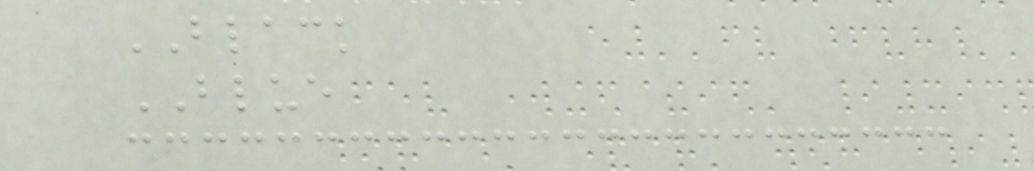BLACK
BLUE
